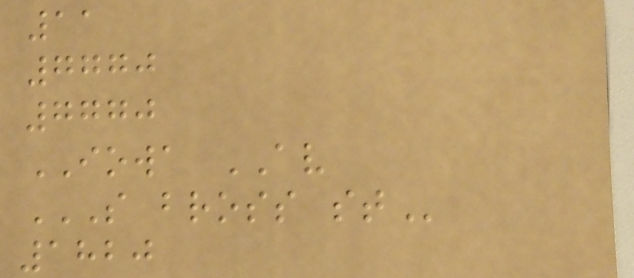11
7770
7770
IOWA AV
S BROSS ST
1820
